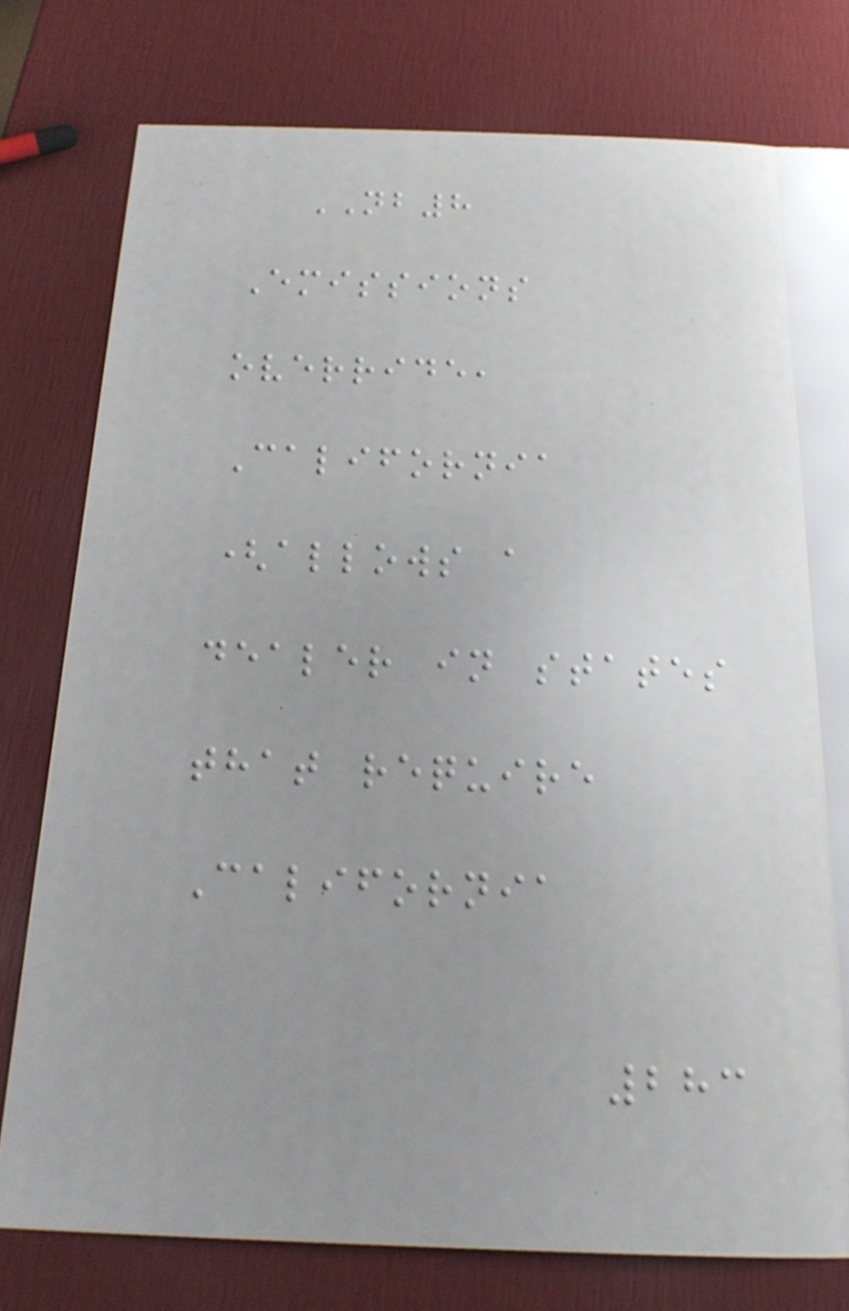NB8
Emissions
override,
California
(allows a
dealer in states
that require
California
283
